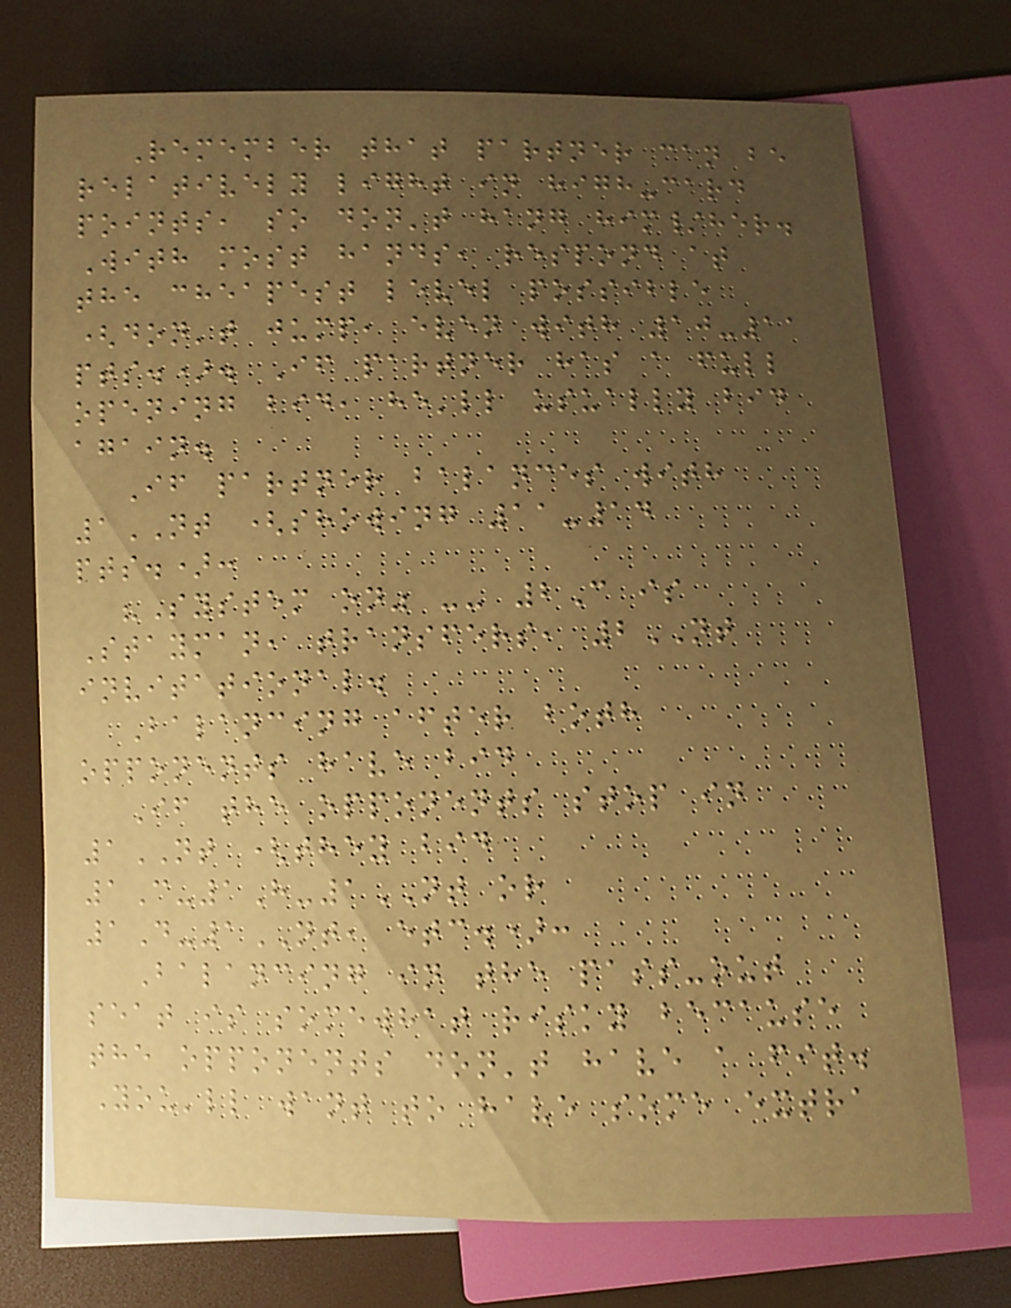Remember that partner can be
relatively light in high-card
points, so don't hang him/her.
With most hands, respond at
the cheapest level possible
(don't jump, even with 10-11
pts.). If partner has a full
opening bid, he'll usually bid
again.
If partner balances with
1NT (showing 11-14
pts.):
"System on" -- 2C is
Stayman, transfers, 2NT
invitational.
Balancing after both
opponents have bid
If the opponents stop in
1NT (they bid
1C-1H-1NT or
1D-1NT, etc.):
Balancing in the pass-out
seat is somewhat risky because
the opponents don't have a fit.
You'll want to have some extra
